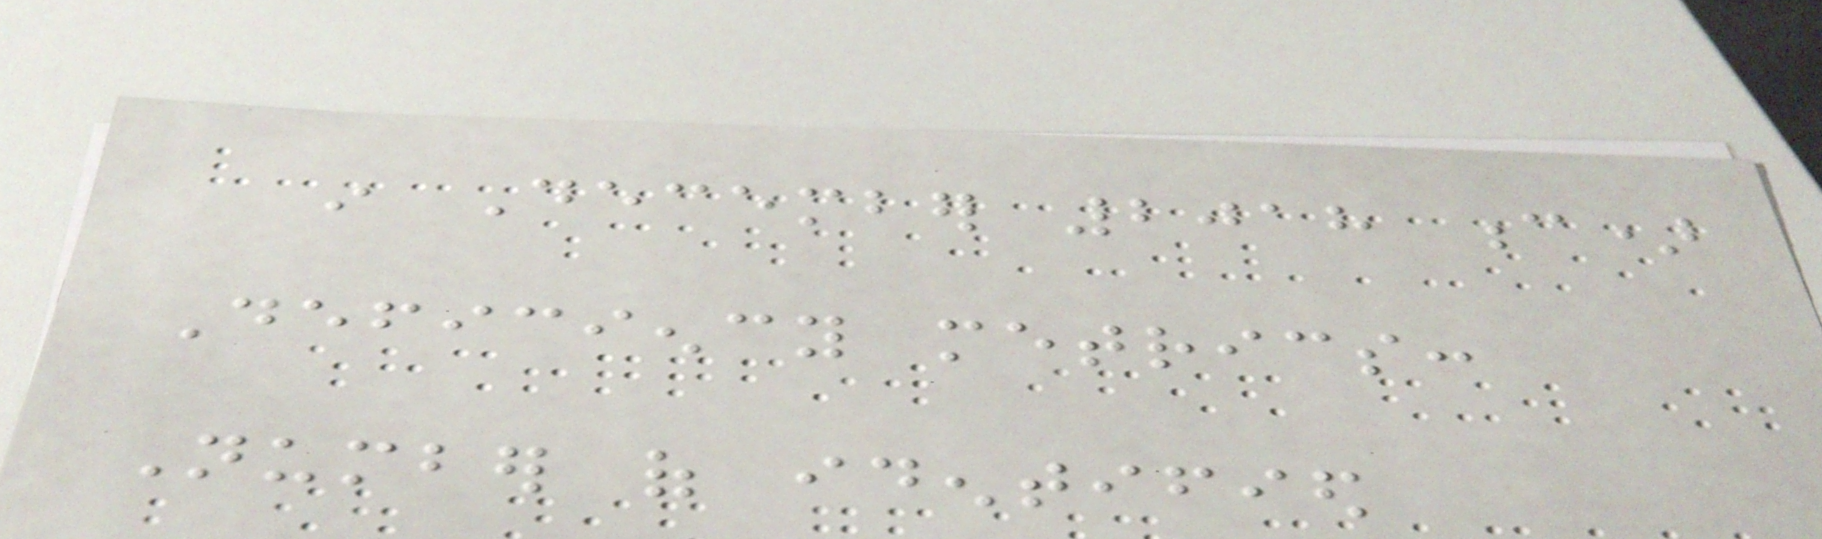in December 2018 c)
Deficiency metrics:
Number of identified
